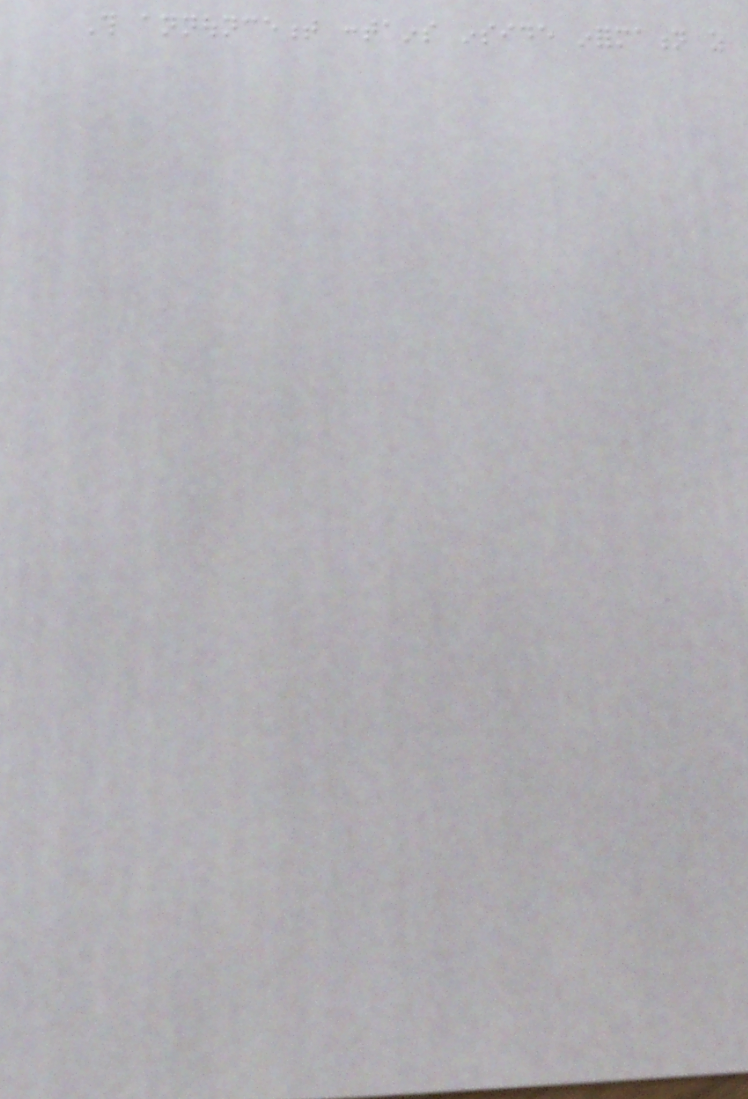This announcement contains inside information as
